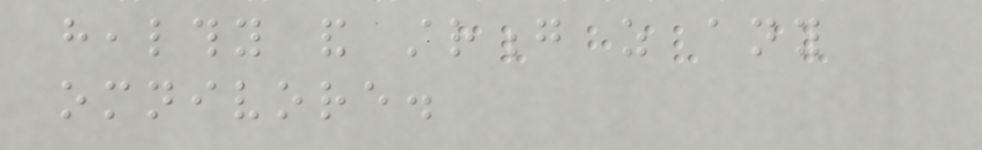healthy and strong as any
omnivore.
